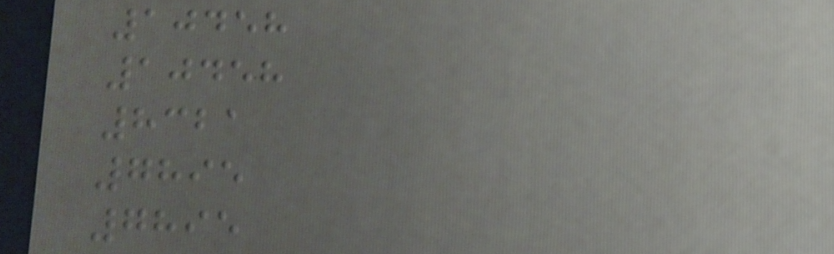10458
10458
8321
7895
7895
